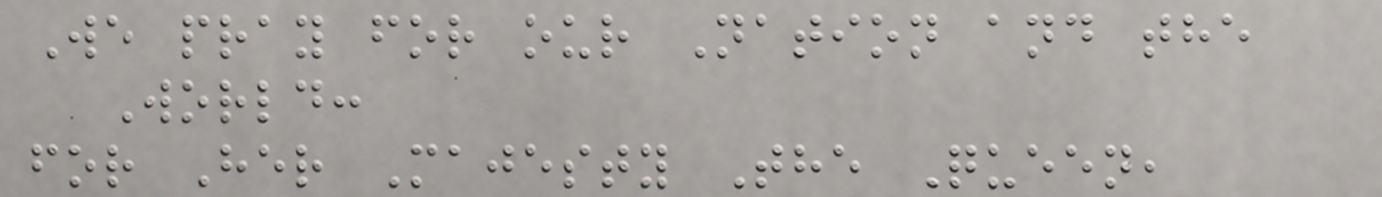We pray for our Nation and the
World:
for Her Majesty The Queen,
